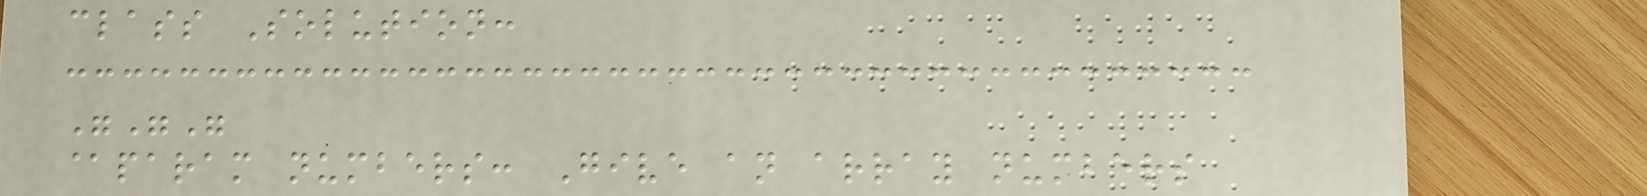class Solution:
"""
@param numbers: Give an array numbers
